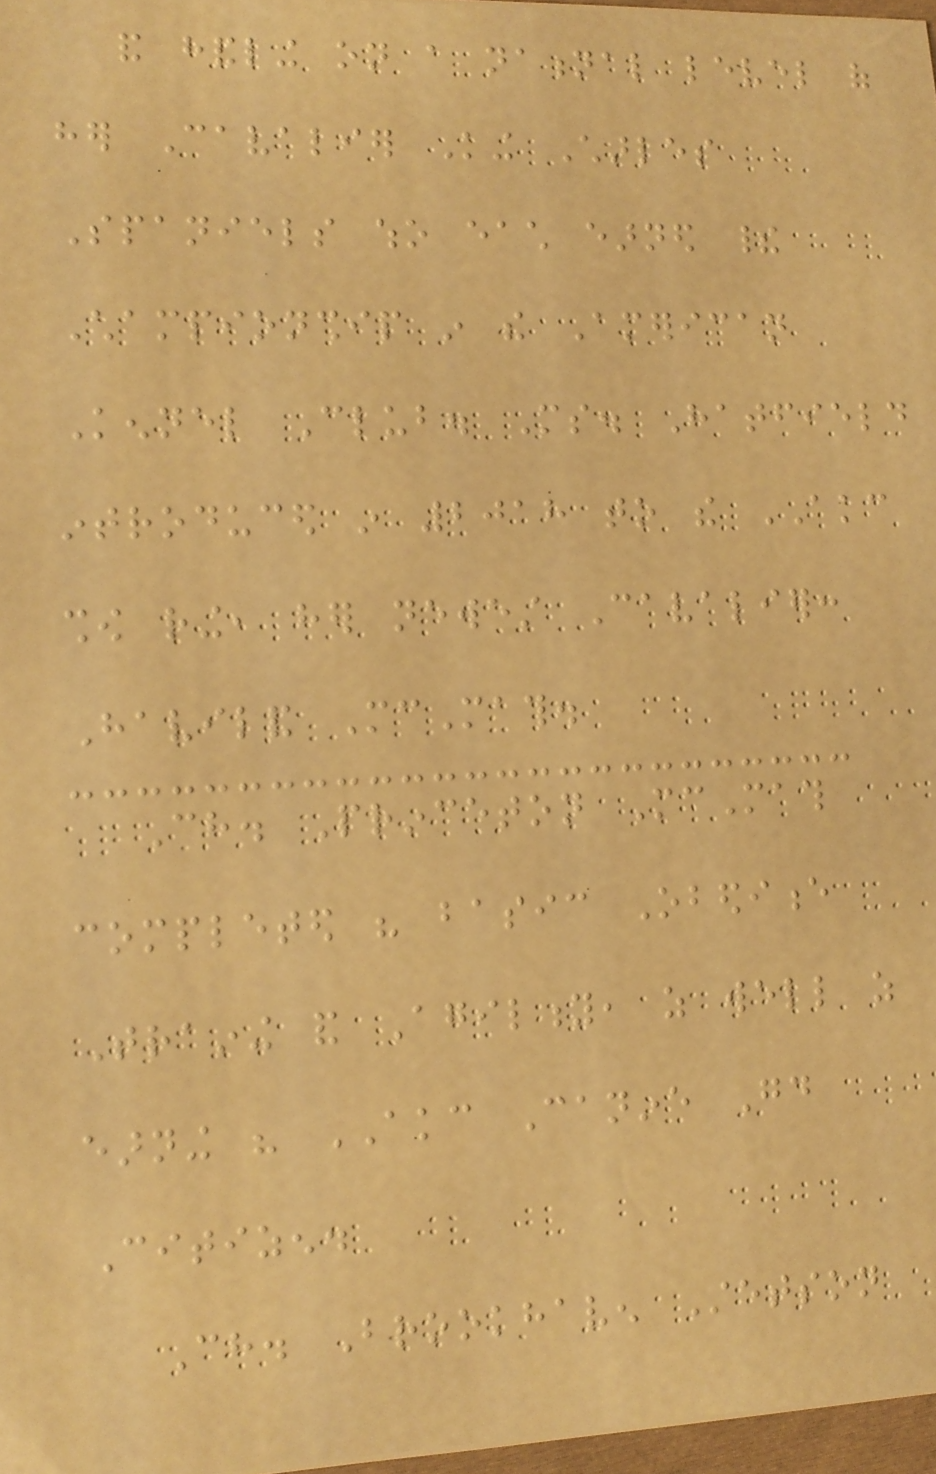and handling on a national level of
her Cavalier King Charles
Spaniels who each earned their
Championship in the American
Kennel Club. Ms. Hatfield
introduced in 2018 to the AKC
show ring, her newest Cavalier:
Haviland McMath.
Ch. Princeton McMath
completed his basic Obedience
Training and Agility, as well as
earning his AKC Canine Good
Citizen.
Ch. Brookhaven Stetson
